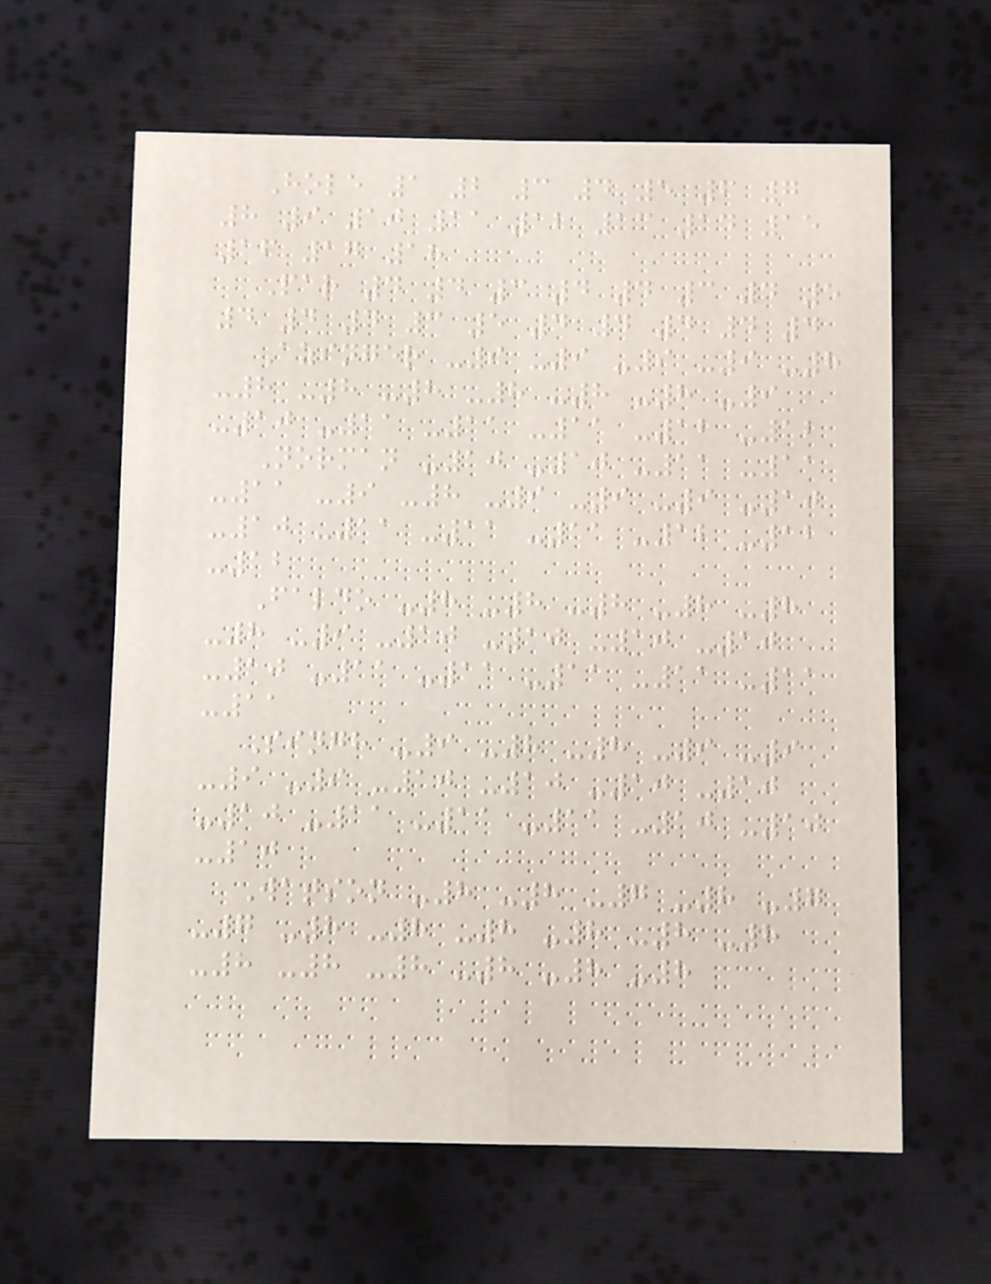Hole 1 2 3 4 5 6 7
8 9 10 11 12 13 14 15
16 17 18
Par 4 4 3 4 4 3 4 5
4 4 4 3 5 4 4 4 4 4
Azinger -9 -9 -9 -9 -8
-8 -8 -8 -8 -8 -8 -9
-10 -11 -11 -11 -12 -12
Norman -10 -10 -11 -11
-11 -9 -8 -9 -9 -9 -10
-10 -11 -11 -11 -12 -12
-12
Faldo -8 -8 -8 -8 -8
-8 -9 -10 -10 -10 -10
-10 -11 -11 -11 -11 -11
-11
Singh -9 -8 -8 -9 -9
-9 -9 -10 -10 -10 -10
-10 -11 -11 -11 -10 -10
-10
Watson -8 -8 -7 -8 -7
-7 -8 -8 -8 -8 -8 -8
-8 -8 -8 -8 -8 -8
